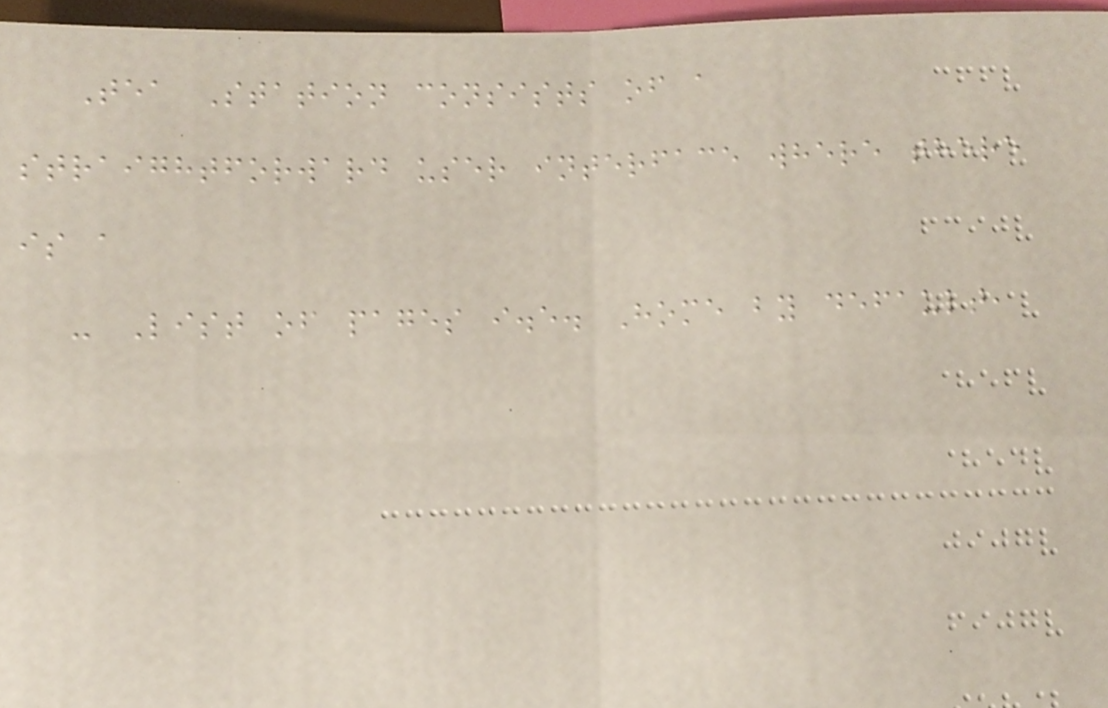Tea Station consists of a
straightforward user interface where there
is a
- List of pages i.e. Home by default,
